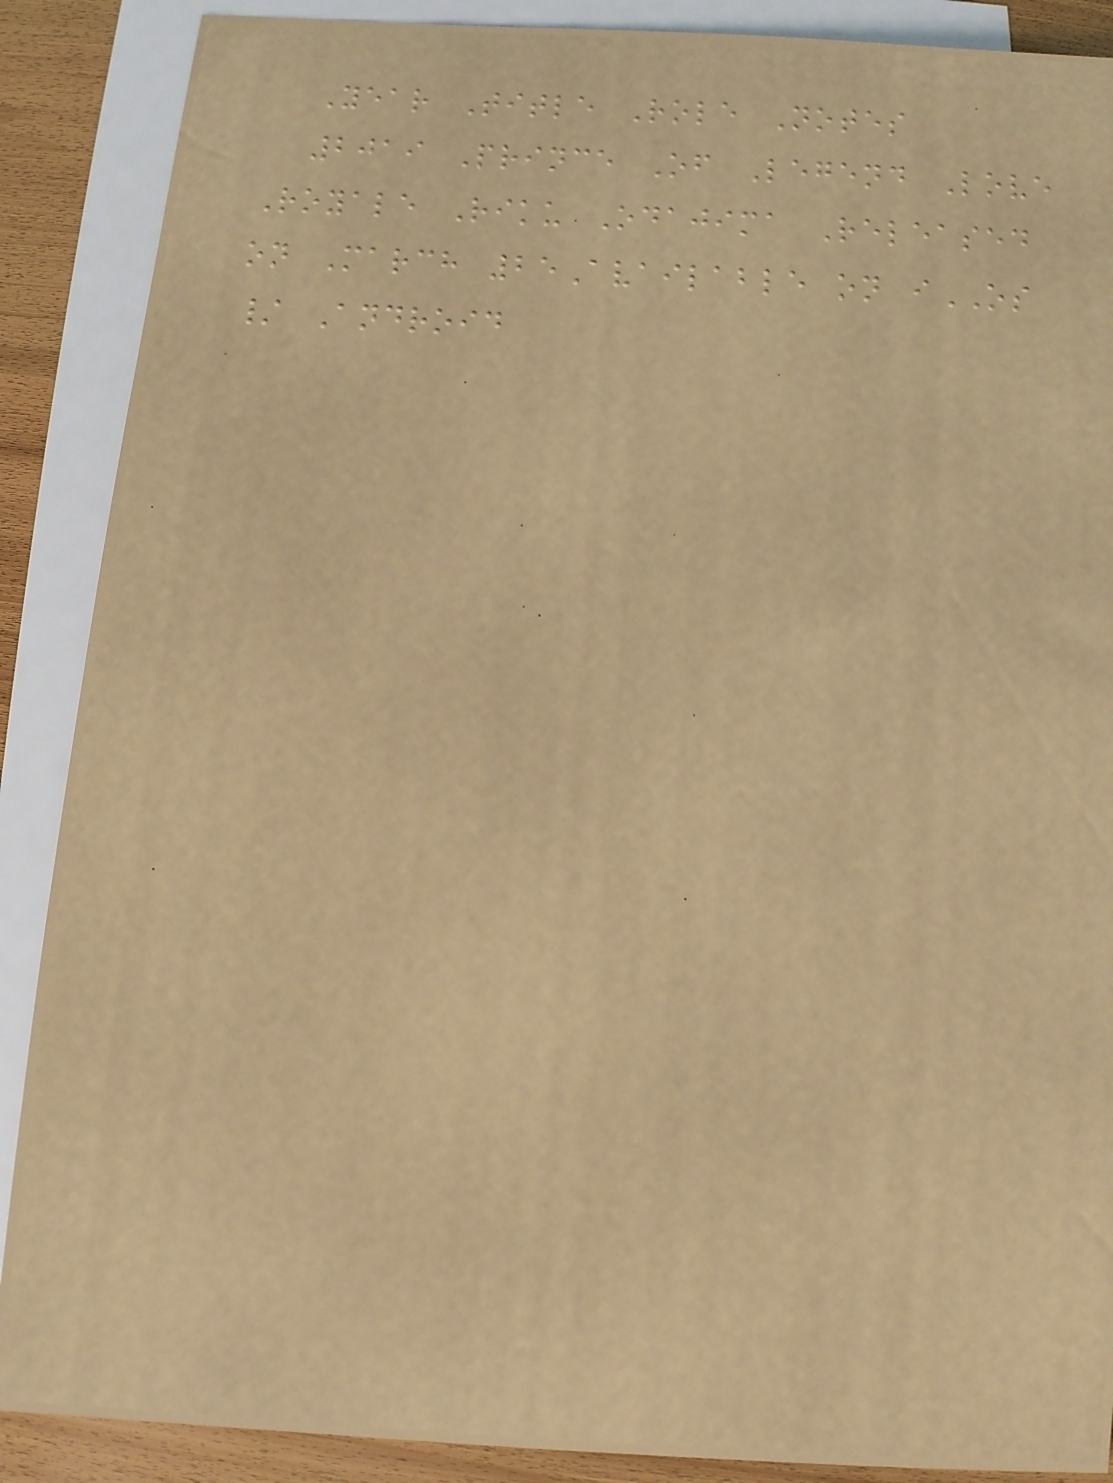Year Title Role Notes
2019 Prince Of Legend Love
Royale Riku Odajima Released
on March 25Available on iOS
/ Android
